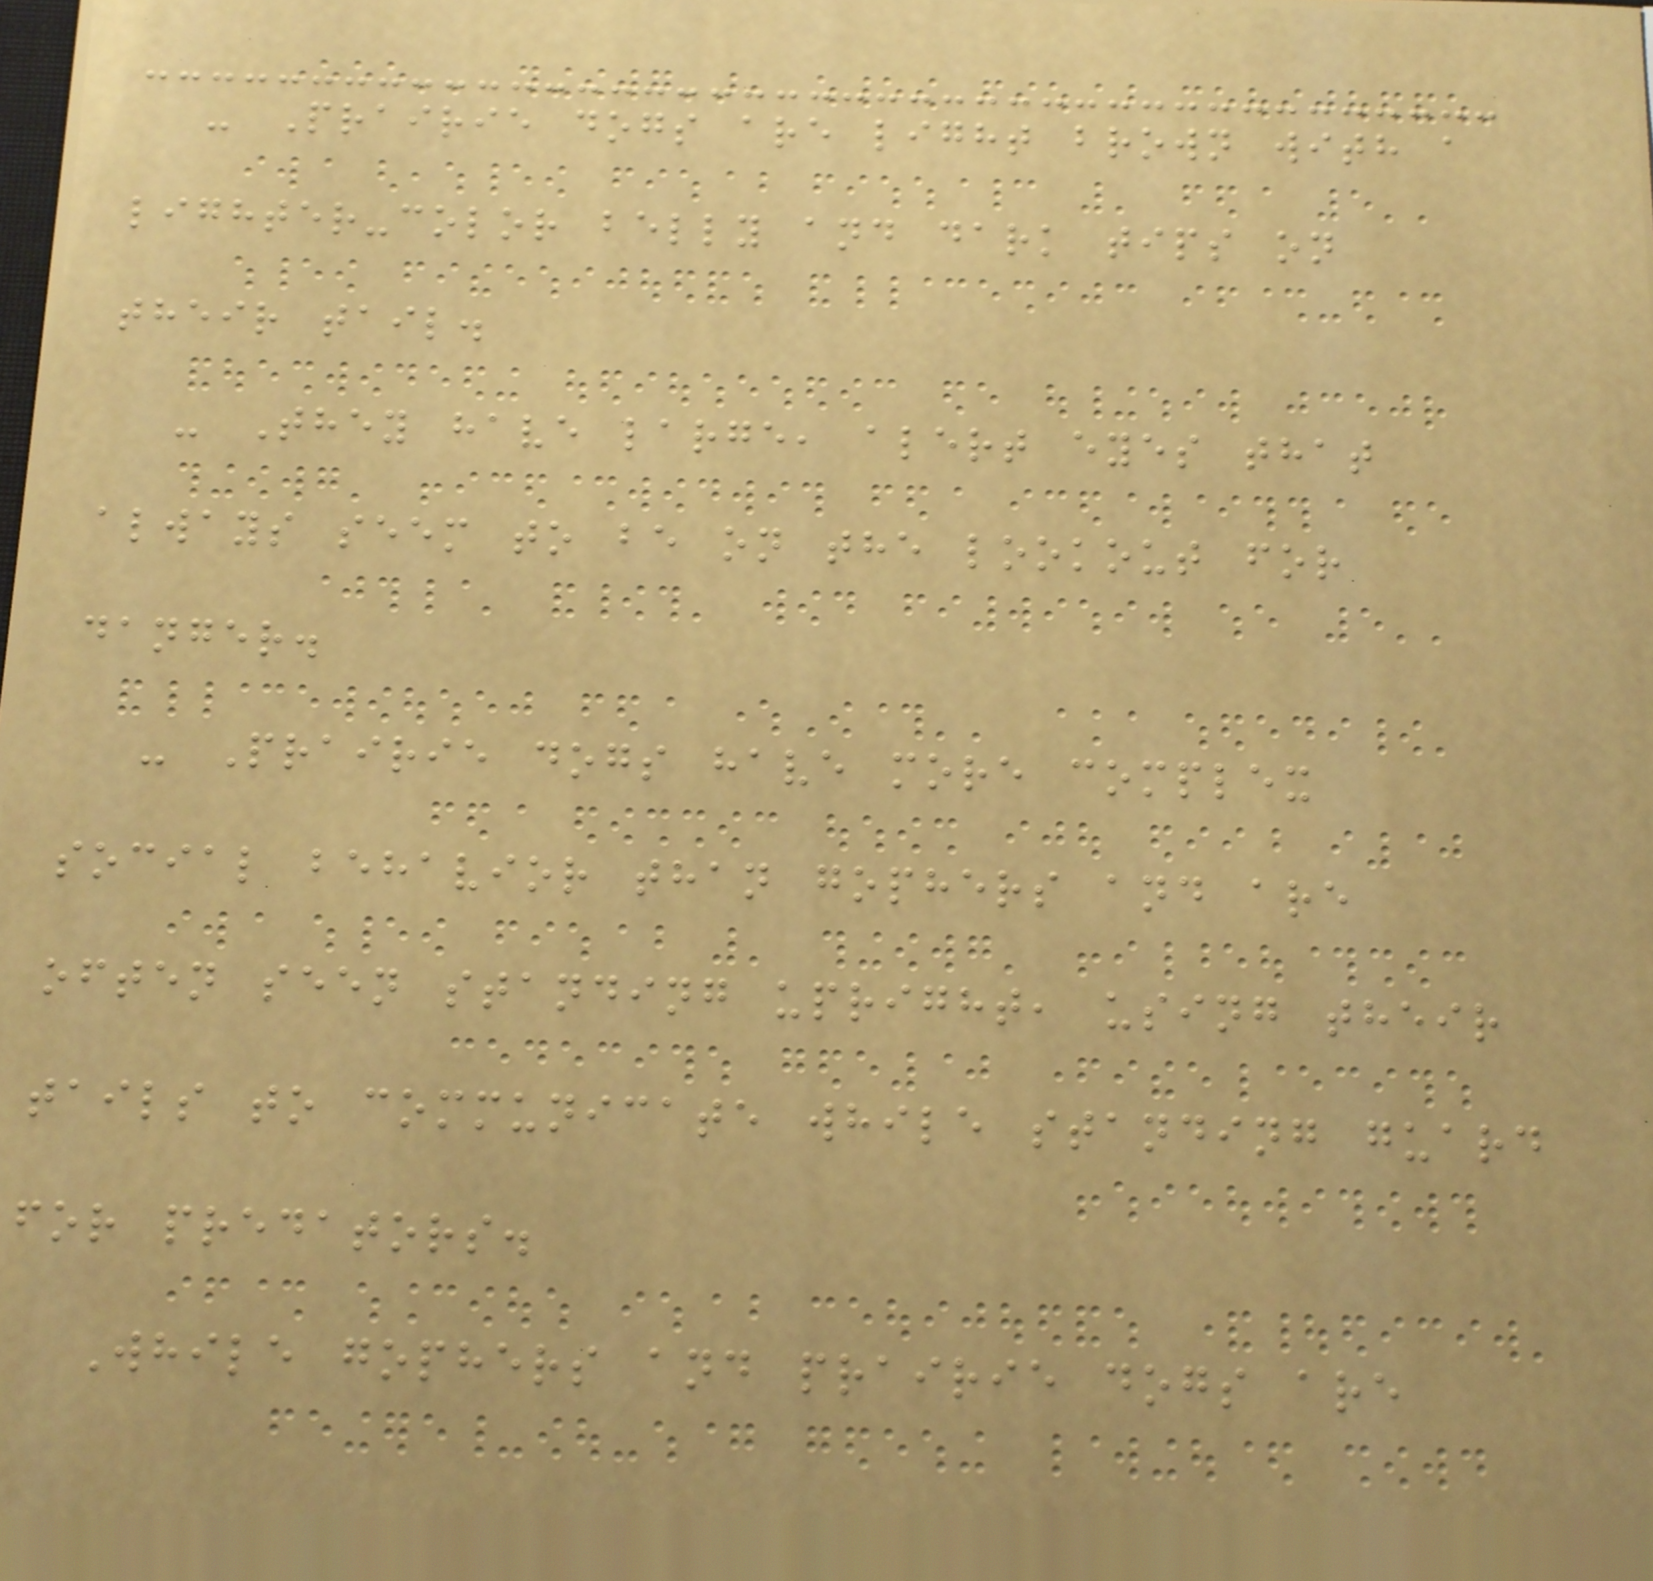- Prairie dogs are light brown with a
lighter-color belly and dark tips on
their tail.
- They have large, alert eyes that
always seem to be on the lookout for
danger.
- Prairie dogs have more complex
social behavior than gophers and are
often seen standing upright, using their
tails to communicate while standing guard
for predators.
While gophers and prairie dogs are
